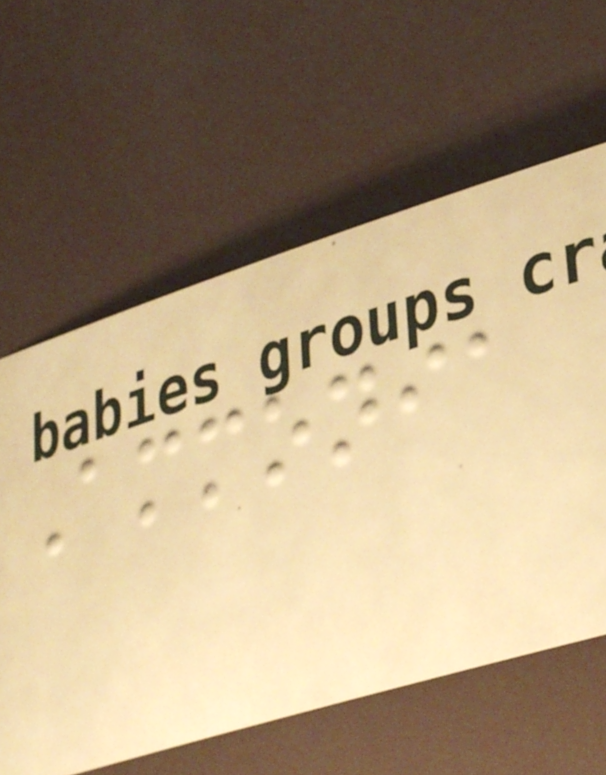Ammonia
